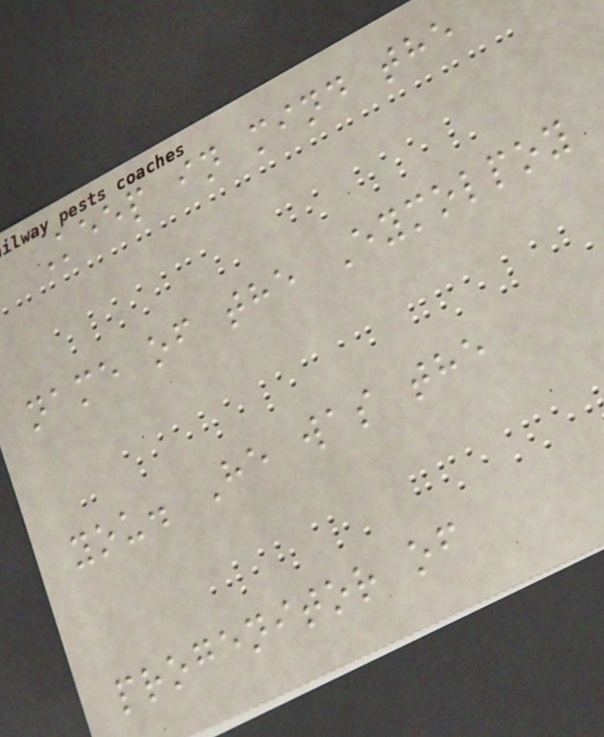Keep in mind the
name of the Eymolpoy
you. He was the
progenitor of
